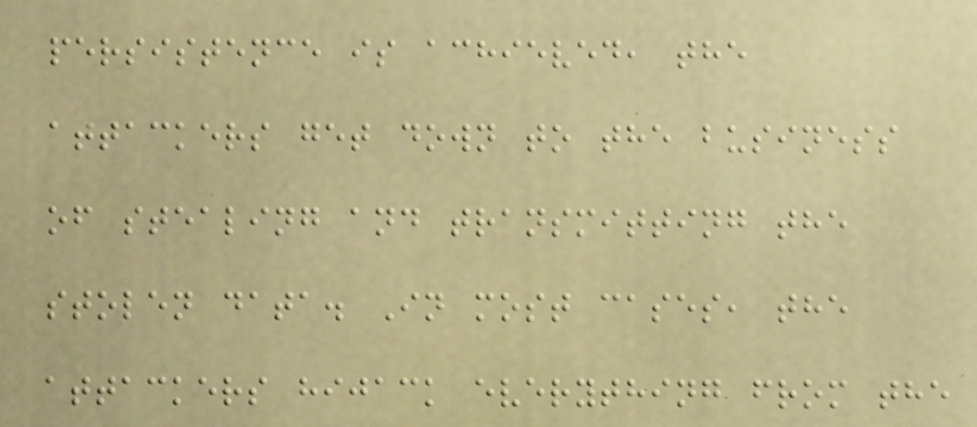persistence is achieved, the
attackers get down to the business
of stealing and transmitting the
stolen data. In most cases, the
attackers hijack everything from the
